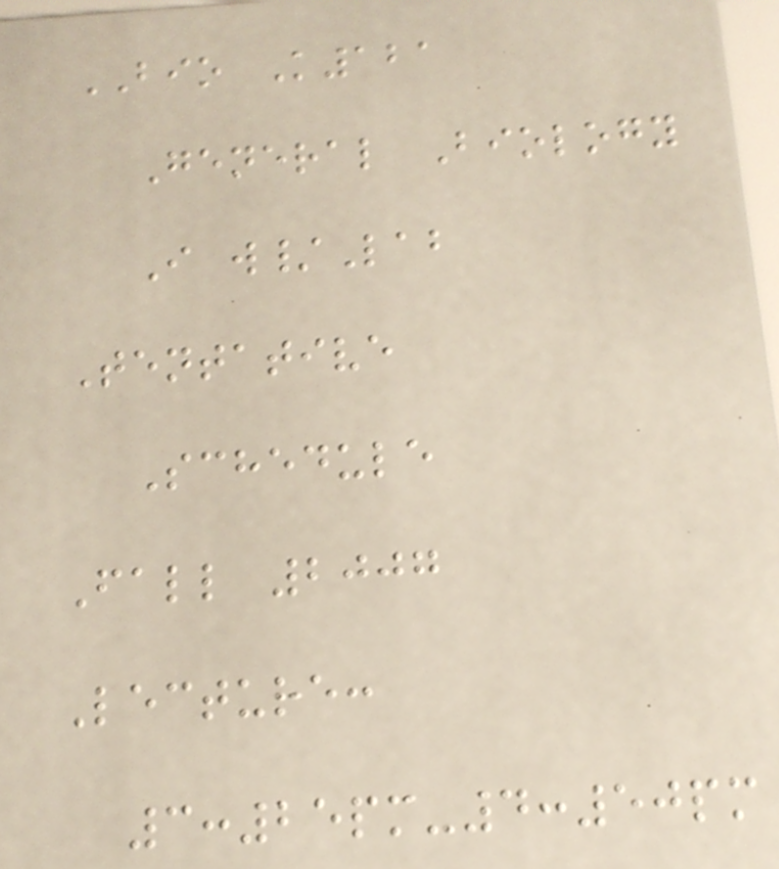BIO K121
General Biology
I w/Lab
Tentative
Schedule
Fall 2007
Lecture:
3:25pm-4:50pm
